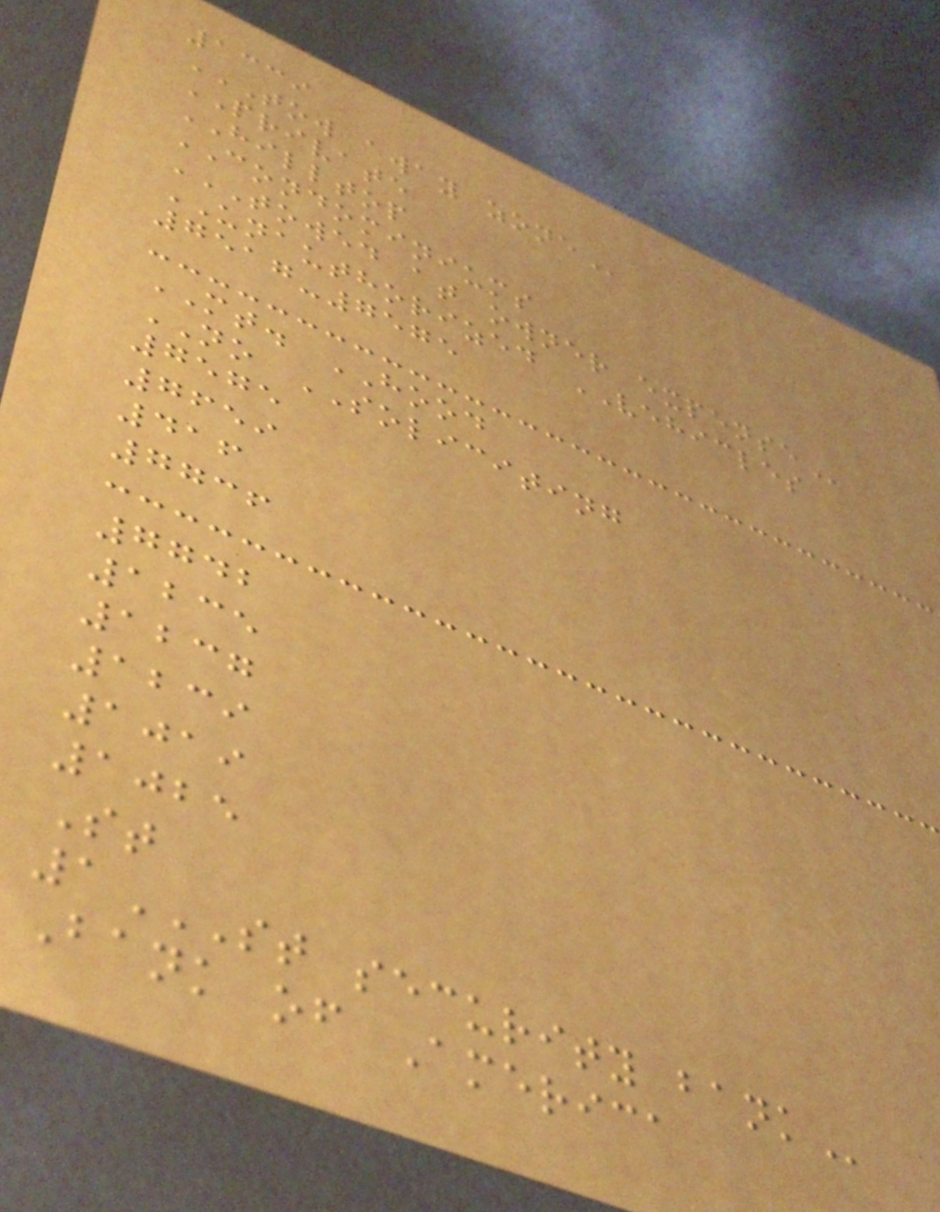1339
TOW AWAY ZONE
PRIVATE
HILLTOP
CONDOMINIUMS
TOWED AT OWNER EXPENSE
UNAUTHORIZED VEHICLES
7517-7575
MT. HOOD
NO SOLICITING
7575
7659
416
7736
7742
1235
1237
1239
1019
1025
St
1ST SECURITY BANK
Bank of America
